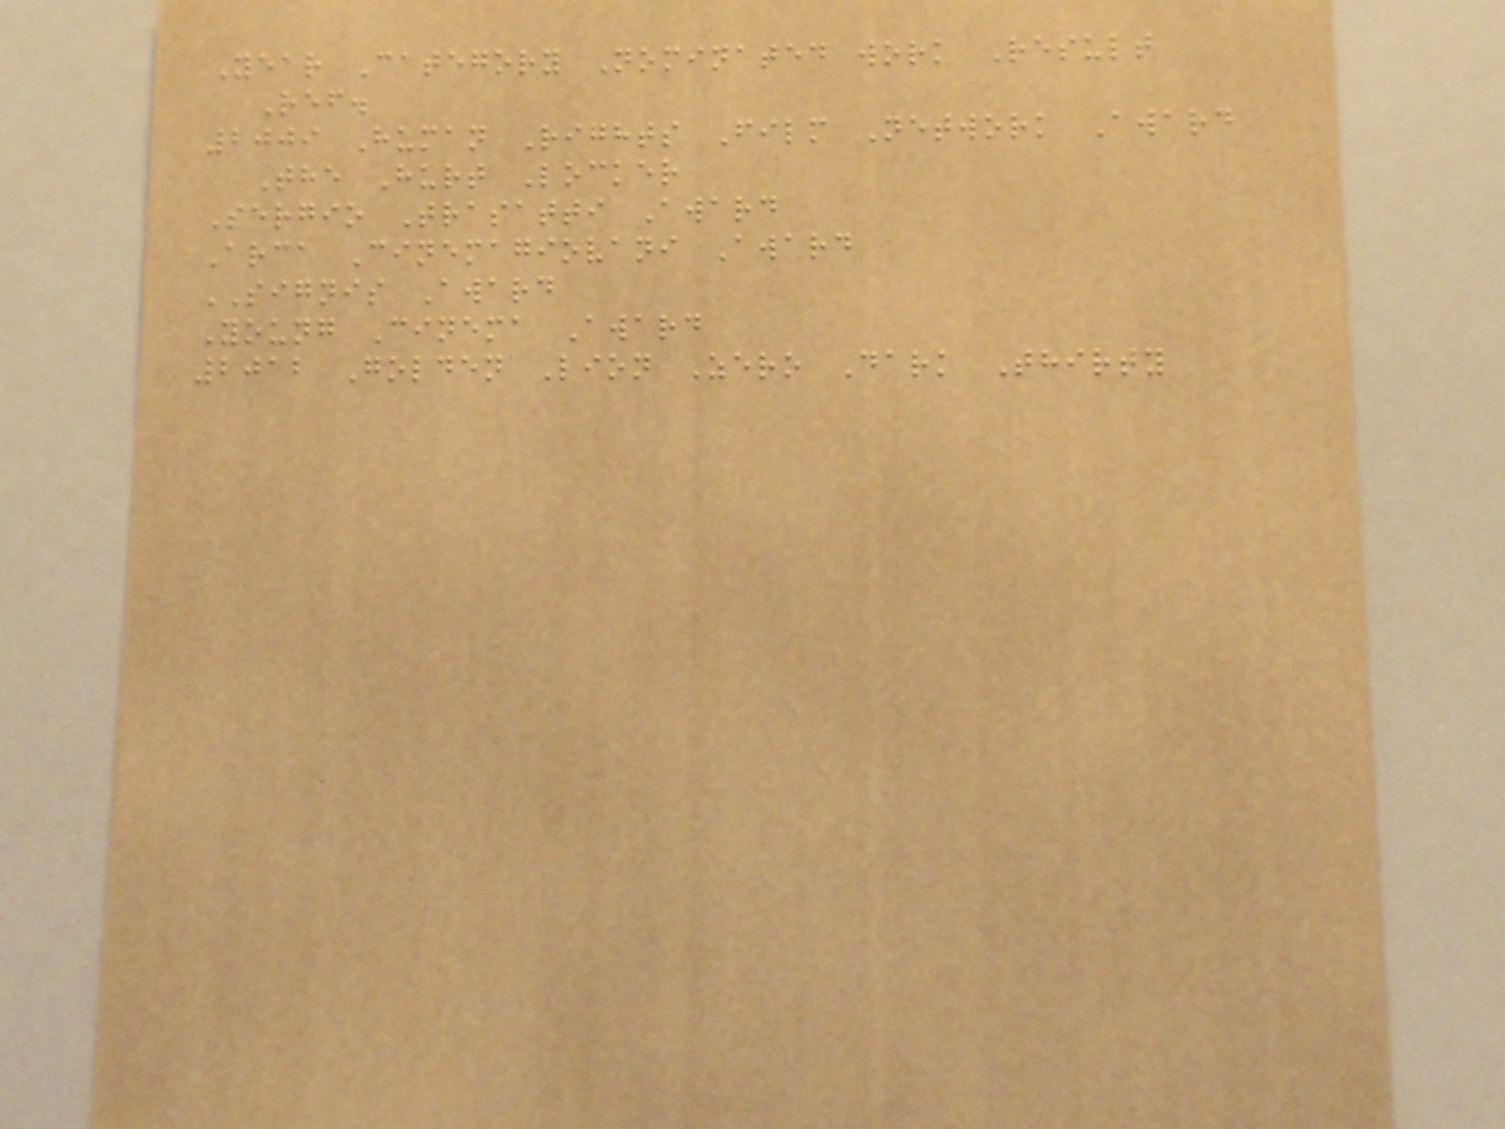Year Category Nominated work Result
Ref.
2009 Human Rights Film Network Award
The Hurt Locker
Sergio Trasatti Award
Arca Cinemagiovani Award
SIGNIS Award
Young Cinema Award
2012 Golden Lion Zero Dark Thirty
